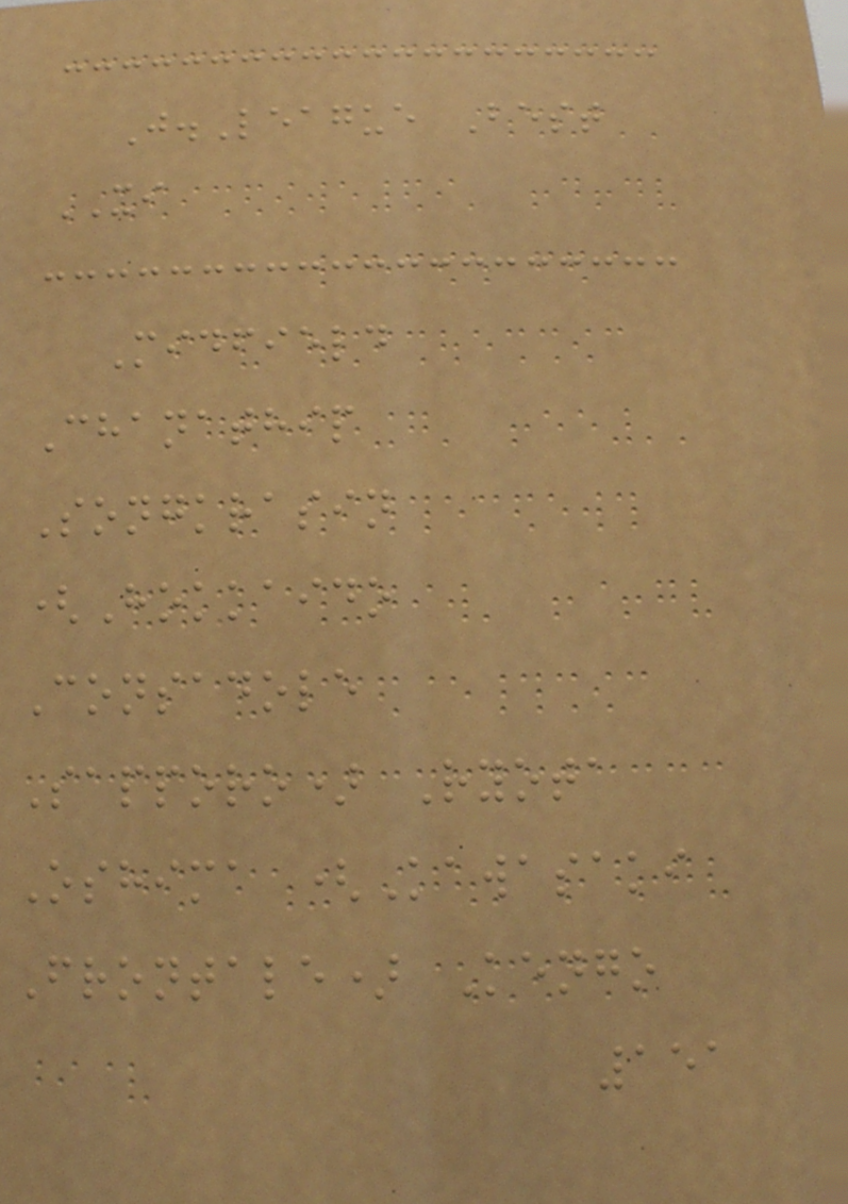J.League Best
XI
Midfield
Chanathip
Songkrasin
(Hokkaido
Consadole
Sapporo) Ryota
Oshima (Kawasaki
Frontale) Kengo
151
